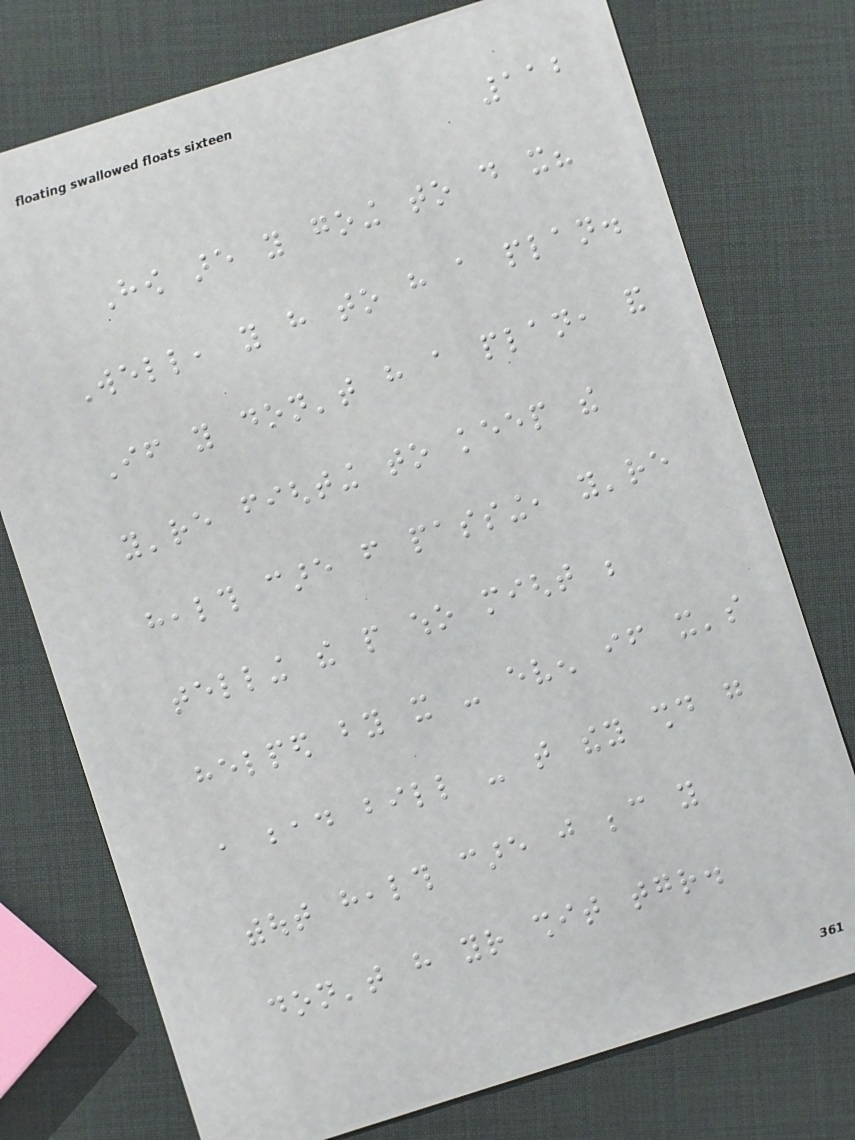112
How are you going to do it?
Well, you have to have a plan.
If you don't have a plan, and
you're fighting to keep the
health care from passing, you're
telling the people who might be
helped by it - even if it's
a bad bill - that they should go
without health care just because you
don't have your shit together.
